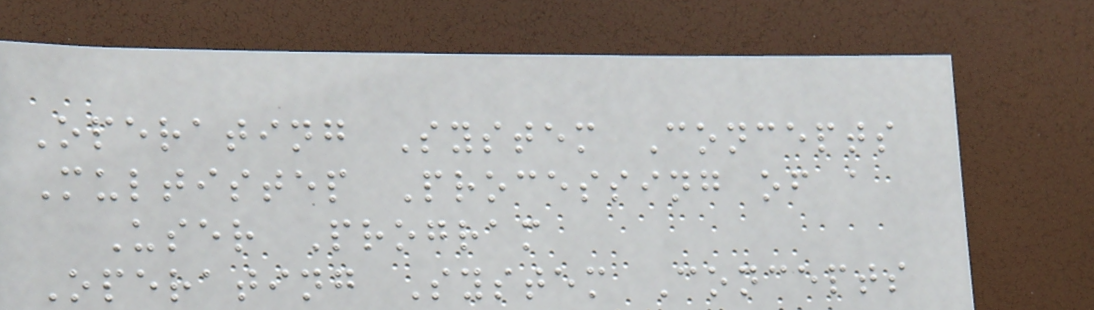Operating System Concepts
Multistep Processing of a
User Program
Operating System Concepts
